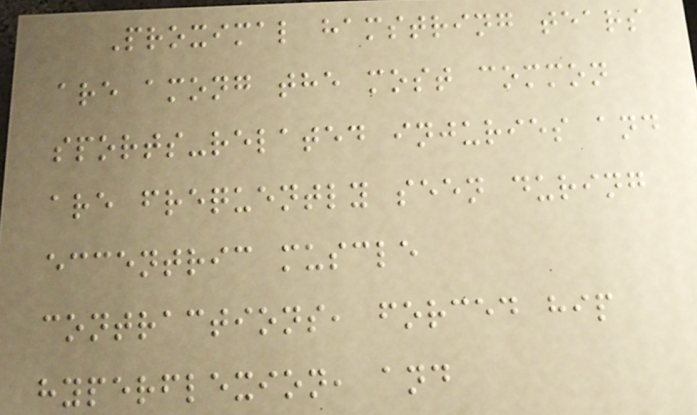Proximal hamstring tears
are among the most common
sports-related injuries and
are frequently seen during
eccentric muscle
contractions, forced hip
hyperflexion, and
